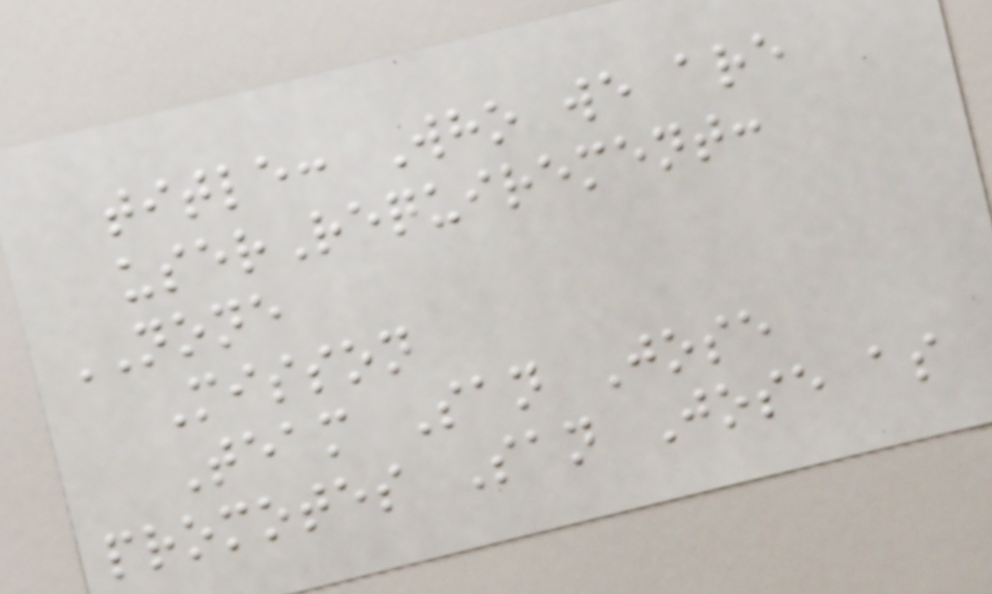title: Who we are
userRequirement:
NONE
Misson
Team San Jose
promotes San Jose as
